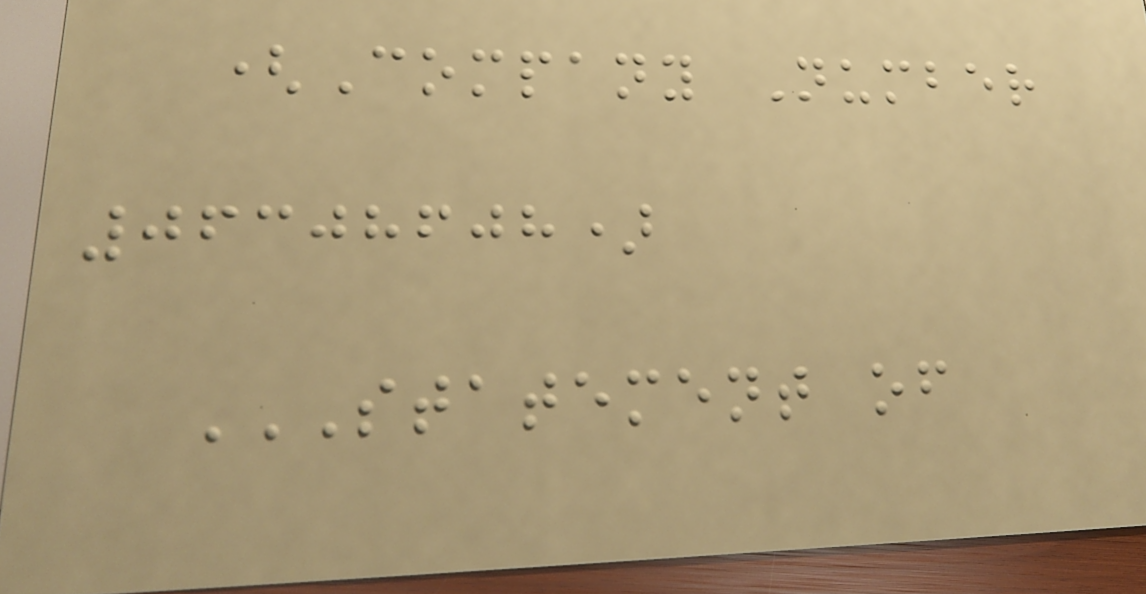(Company Number
06308608)
STATEMENT OF
